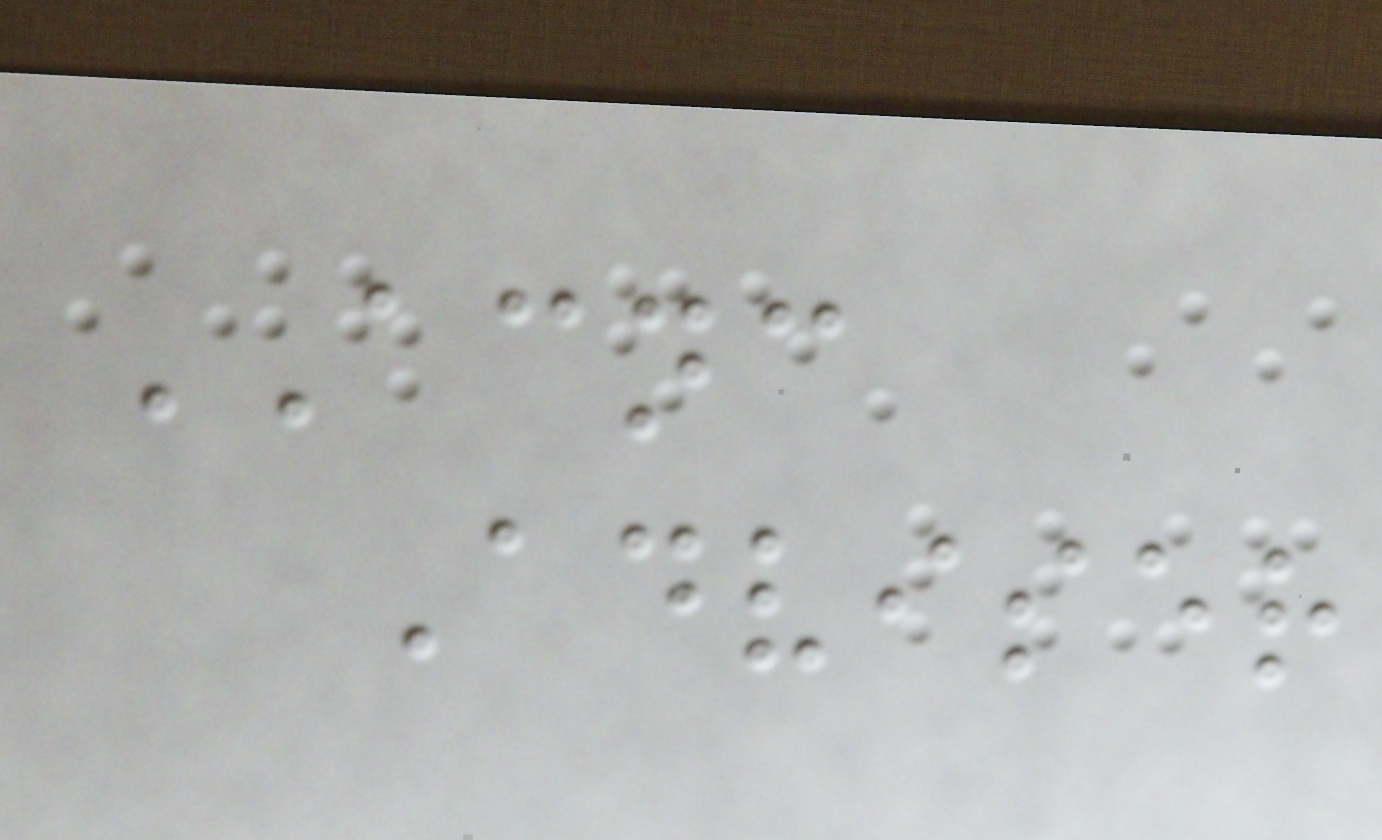ACNC
Adviser
